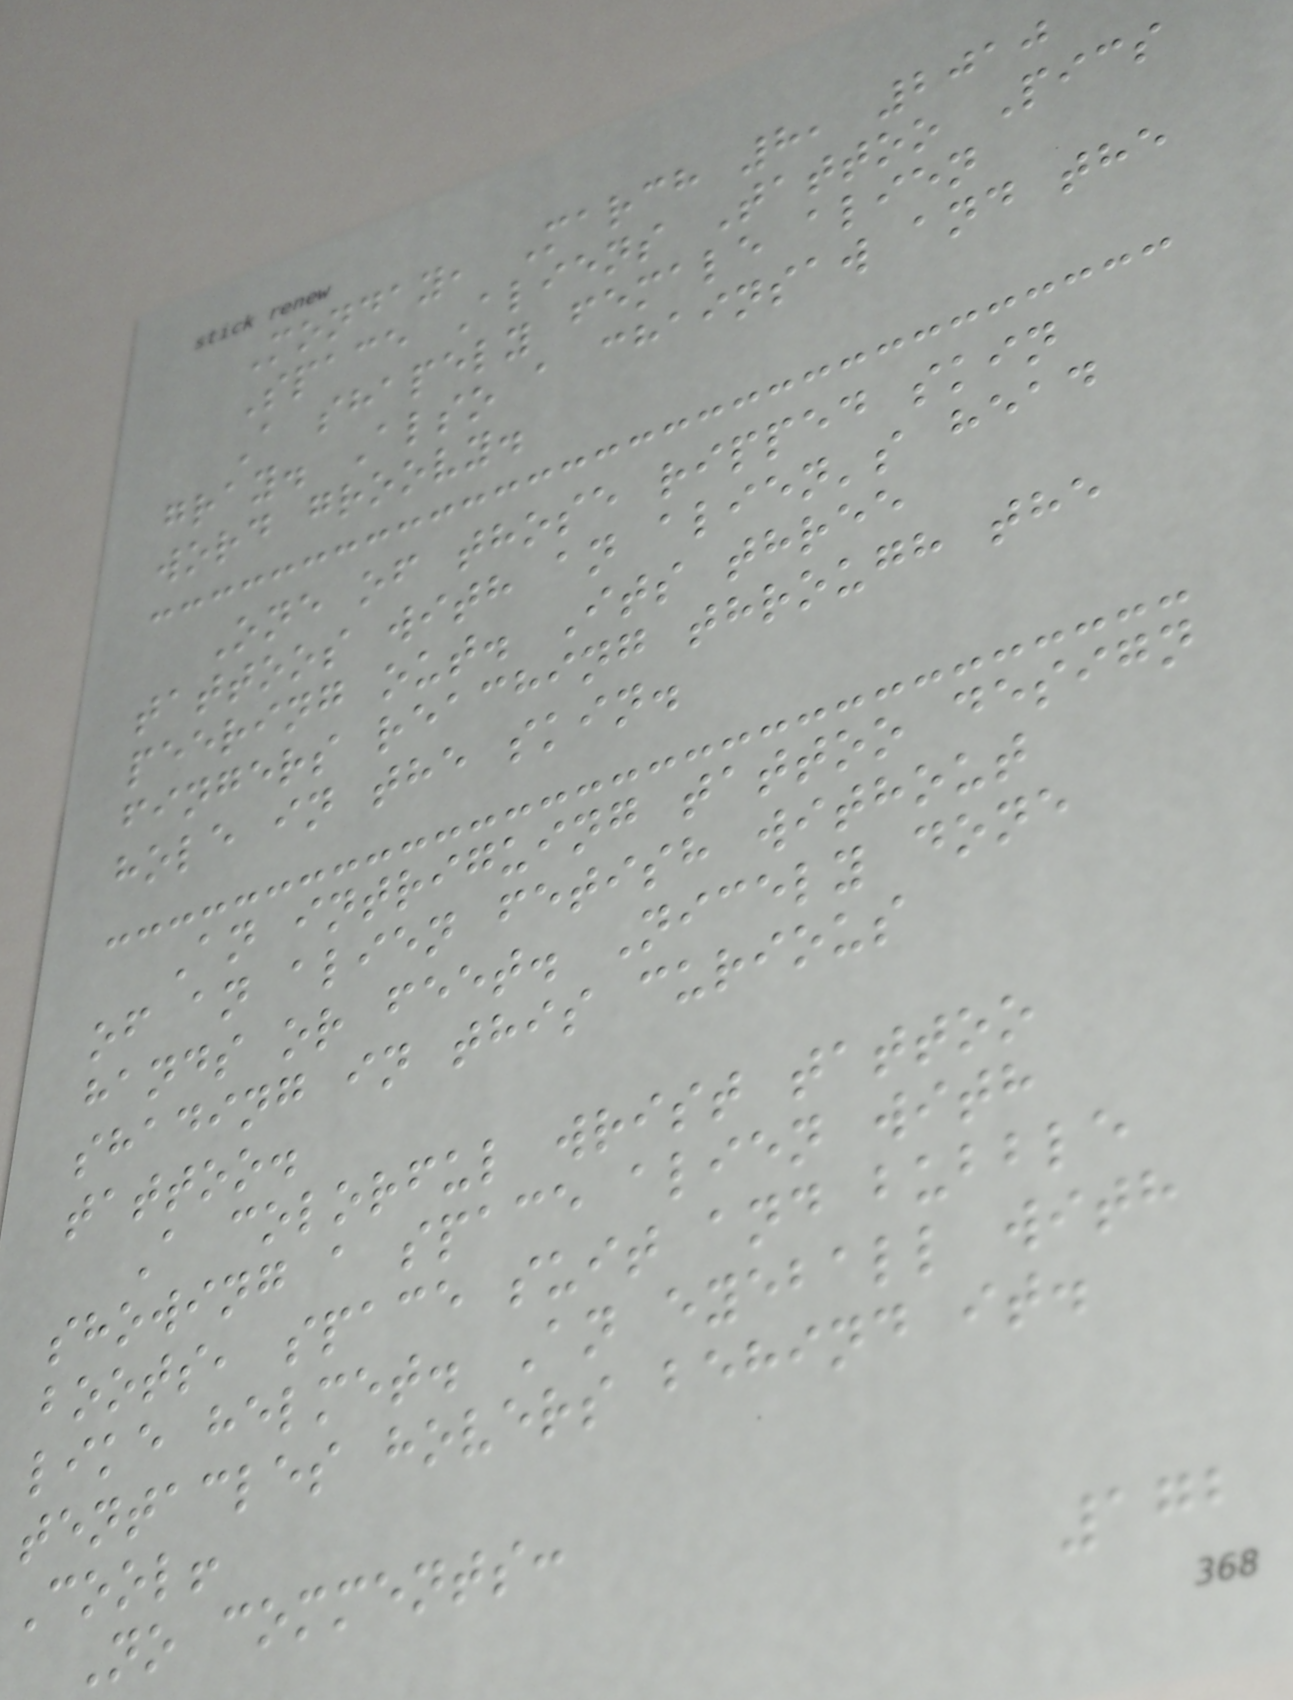Monday, March 8, 2010
Space Aliens Tattoo Pics
A shapely female alien
gray. Also a chainsaw and the
word groovy.
One of those ripped skin
tattoos with an alien's head
peering out. Its three
fingers reaching through the
hole in the skin.
An intriguing tattoo design
of an alien fetish without
hands or feet. Nicely done
shading in this curious
tattoo.
A colorful wrist tattoo
showing a space alien with
boots, space suit and bubble
like helmet. An eyeball with
tentacles hovers behind it.
Cool!
No comments:
172
